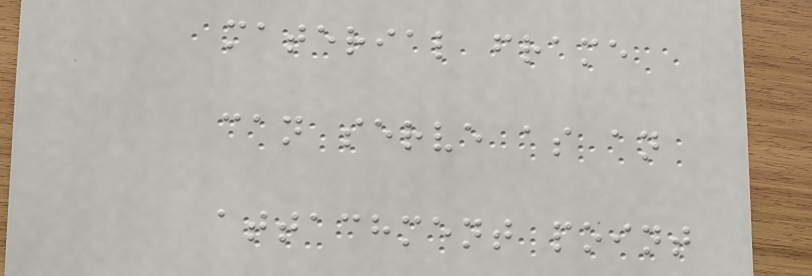material frame
can serve as an
attachment point
